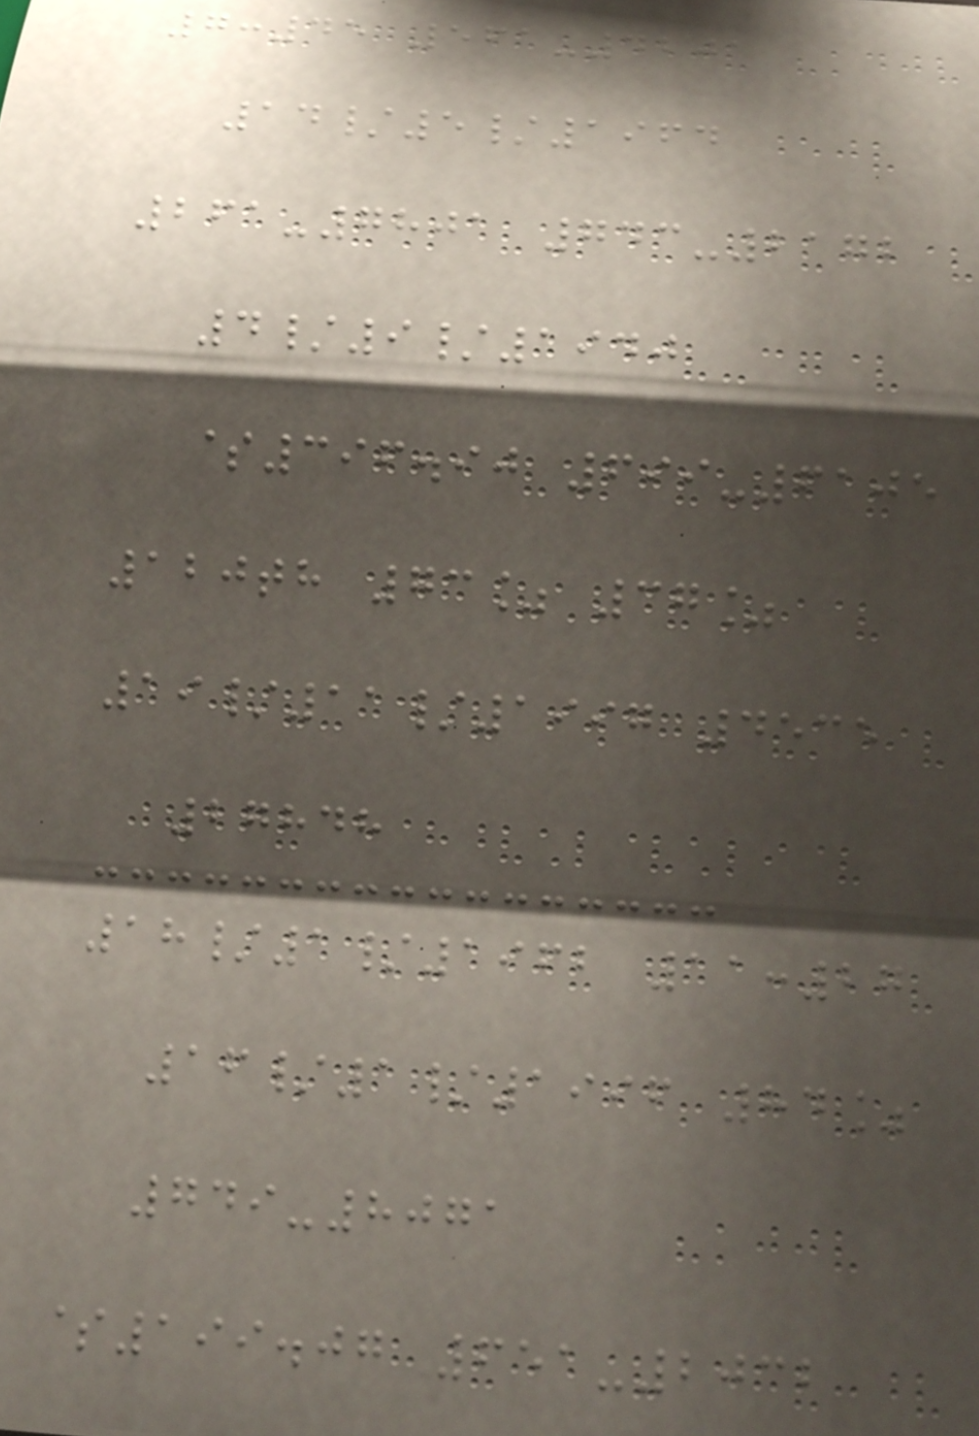7:45 561-4201
14/5/1964
261-7801 743-2172
4/9/1940
$396.90 699-6105
120th 73% 37%
19/11/1997 4535
27848
18/1/1962 11:27
16/1/1996 84%
749-8071
$199.07 651-2032
